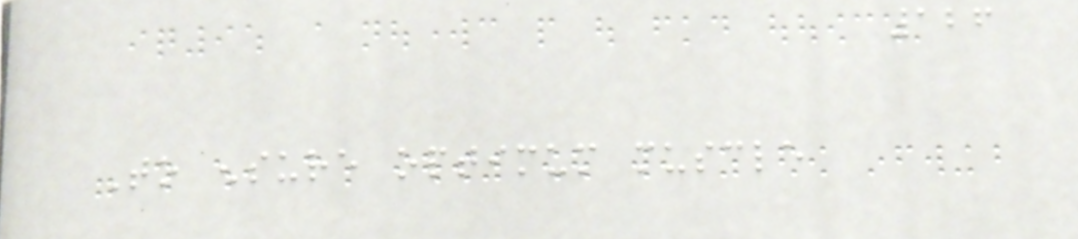126
To ensure optimum muscle
